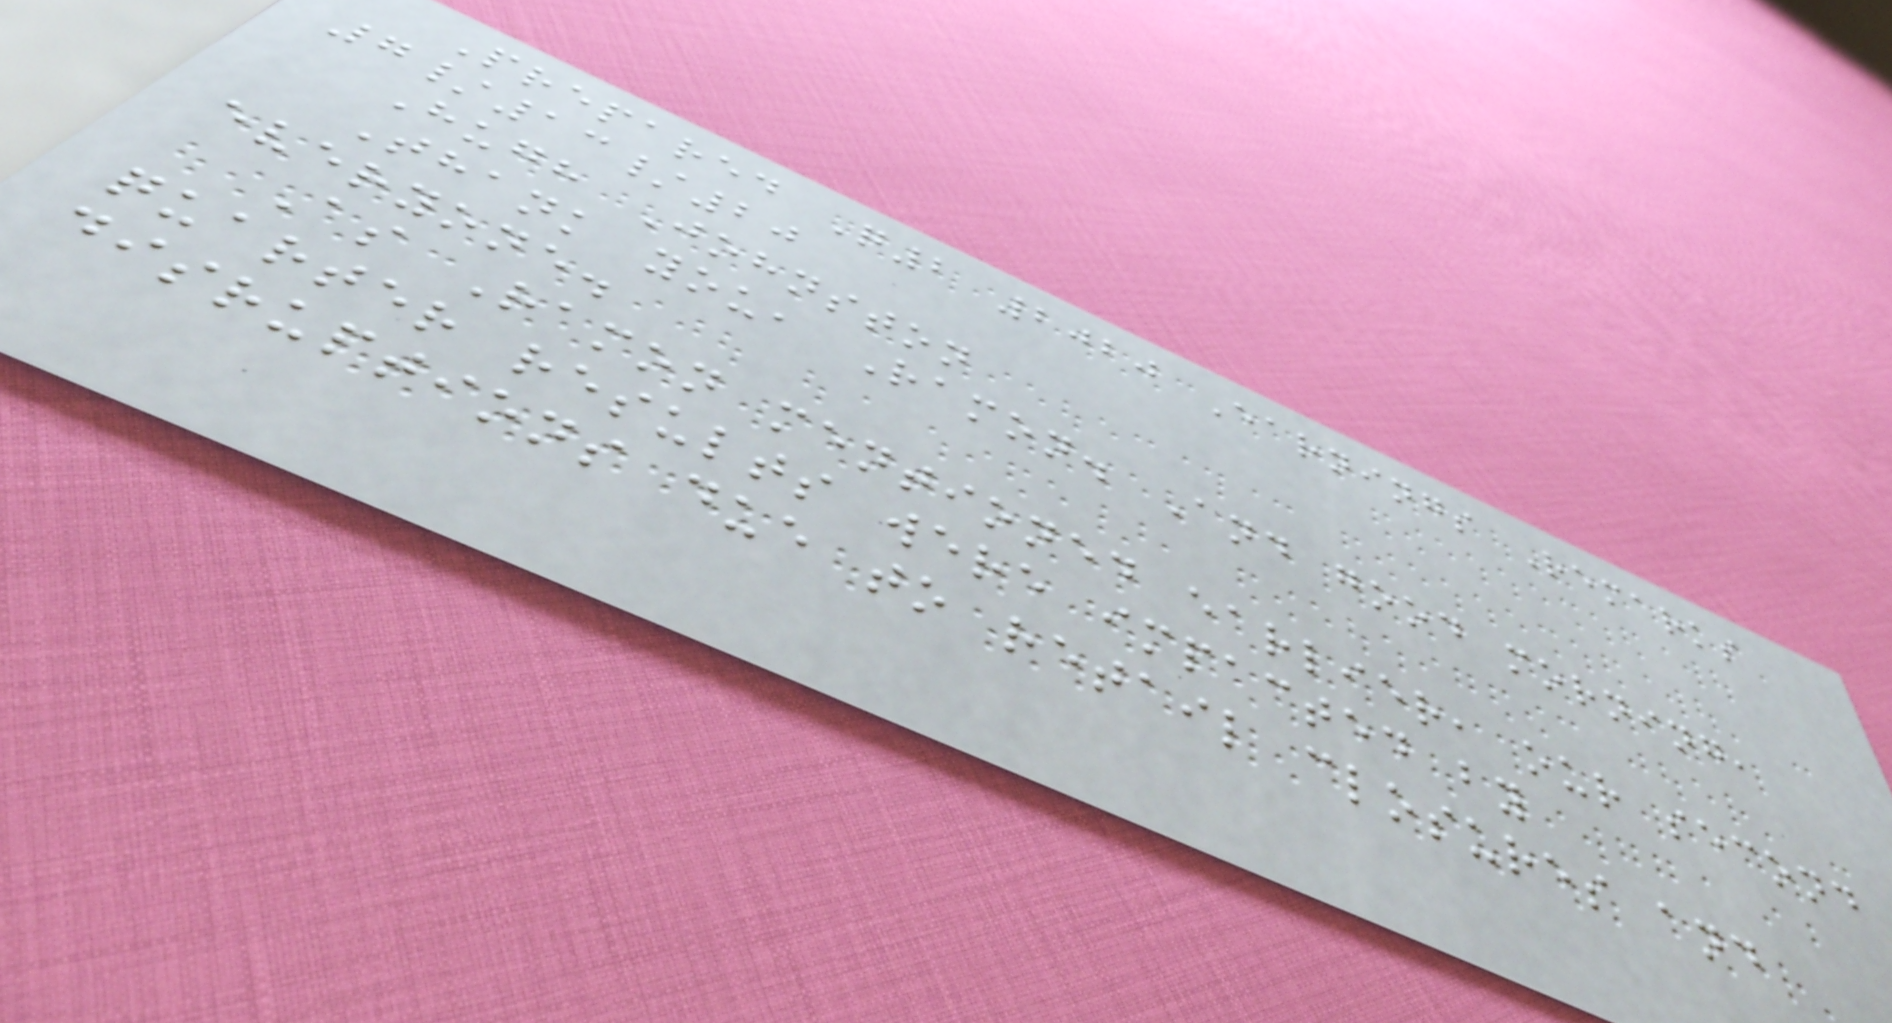Prepared Q2 2020 Earnings Remarks
7/13/20
Hugh Johnston
Thank you, Ramon. And good morning,
everyone.
As Ramon mentioned earlier, our second
quarter results were impacted by
disruptions due to retail closures and
